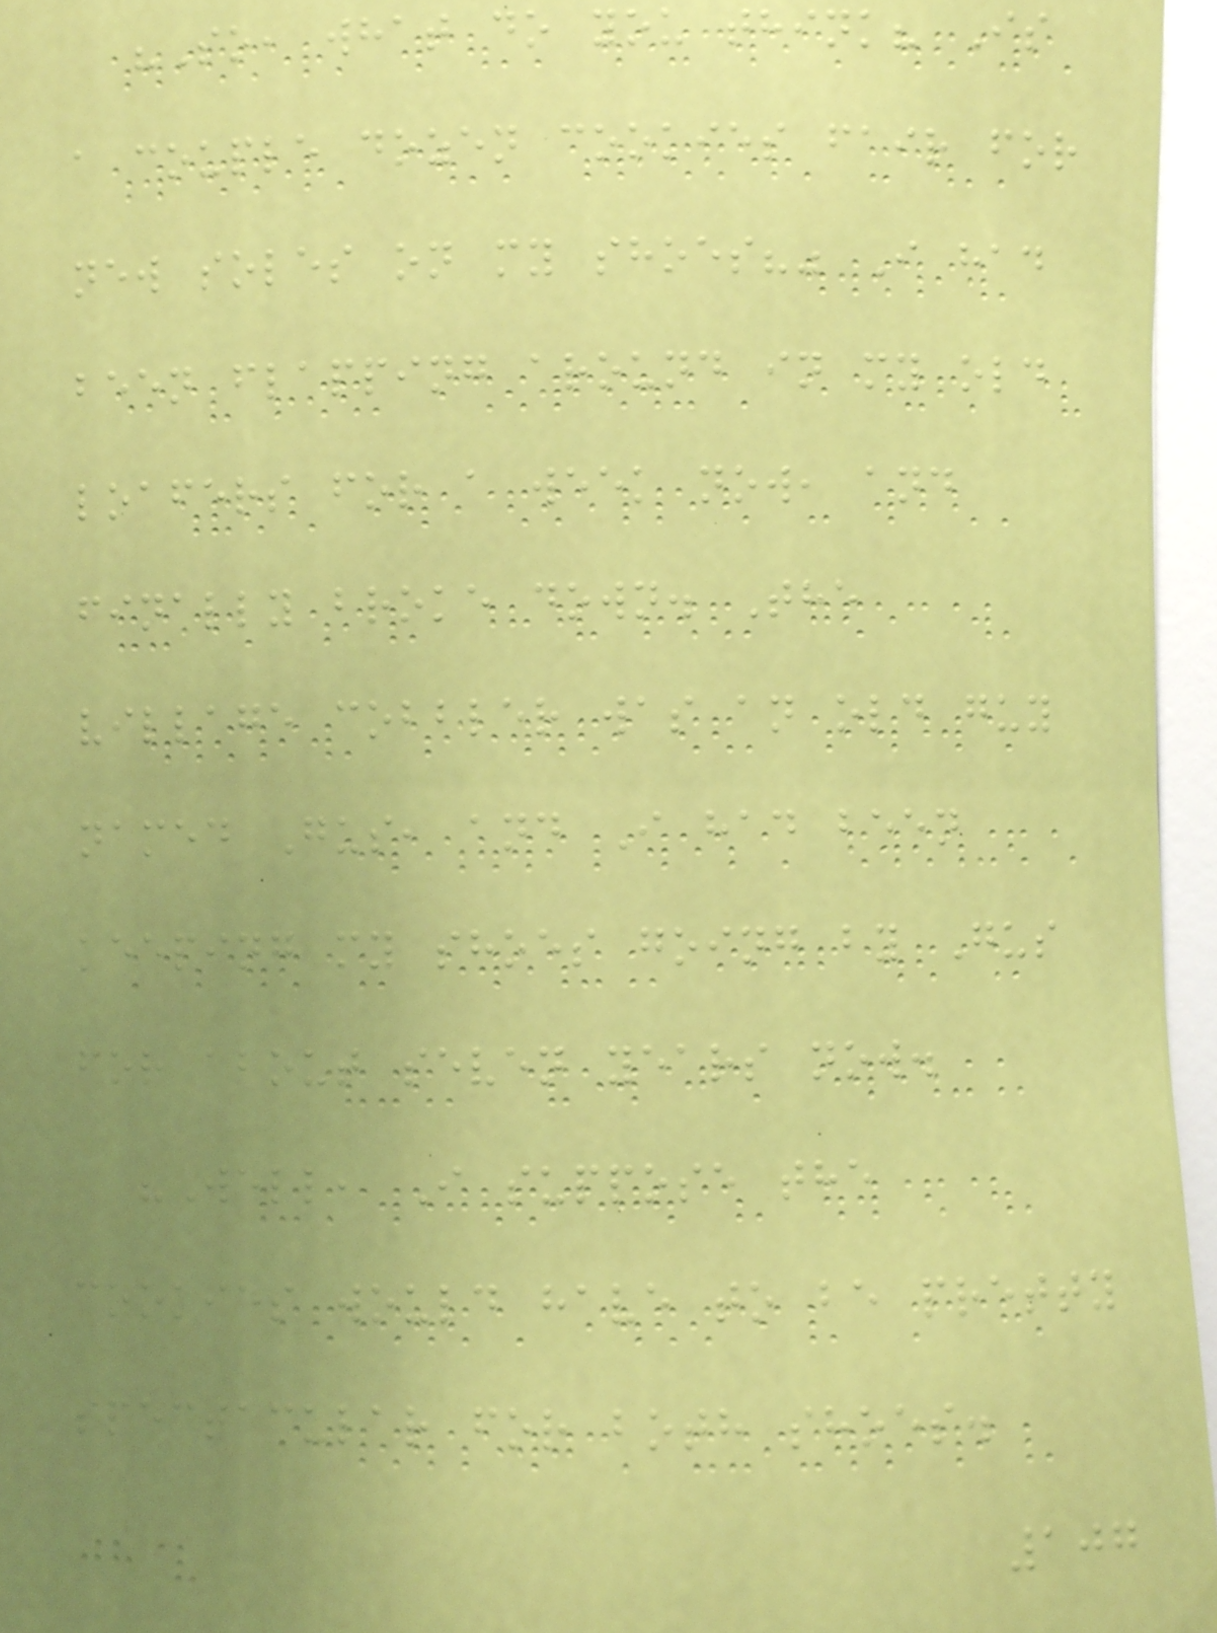"So, what do you think? Is
a couple dozen cookies fair for
new soles on my shoes?" I had
been flapping around in my old
loafers for a week now, and
finally broke down. The
village cobbler was an old guy
named Gus, and I had been
keeping my shoes going by Gus
for about seven years now.
"Well, I suppose the
cookies would have to be pretty
spectacular for both shoes.
107
